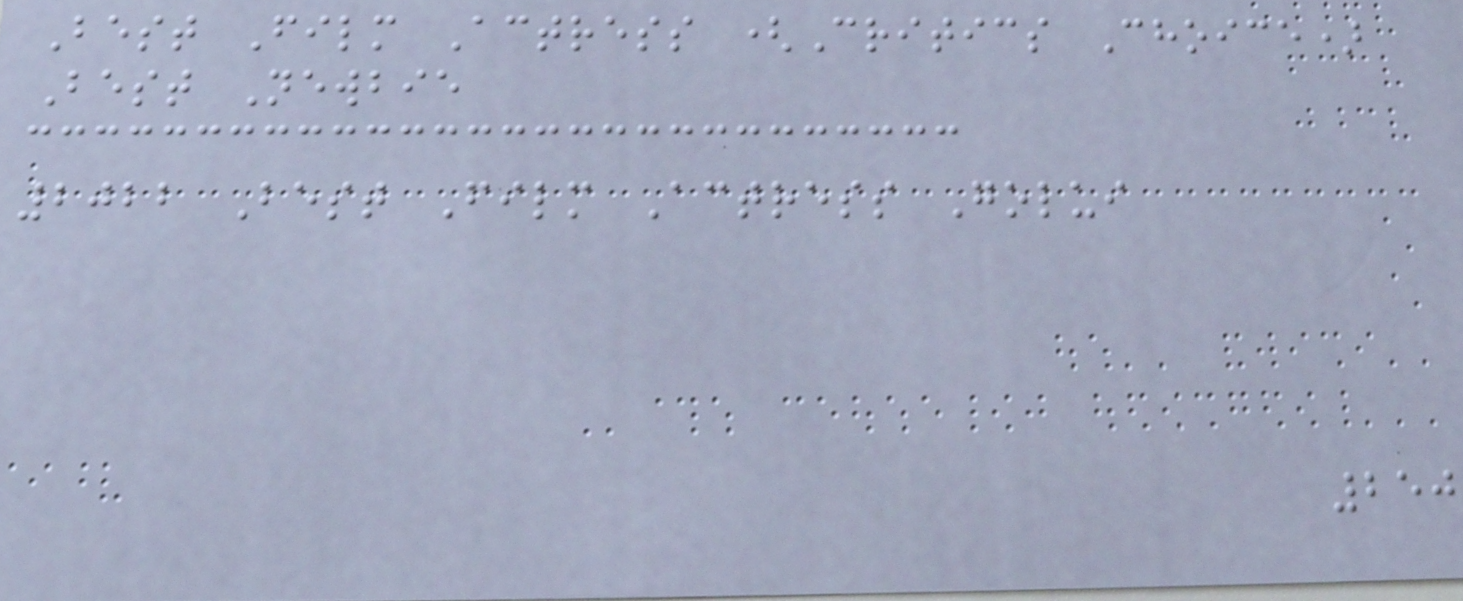Best Film Actress (Critics Choice)
Best Newbie
2022 Best Film Actress Golui
250
